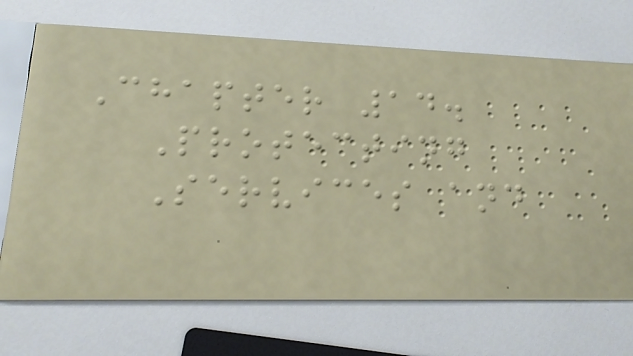Chapter 14.
Protecting
Services and
